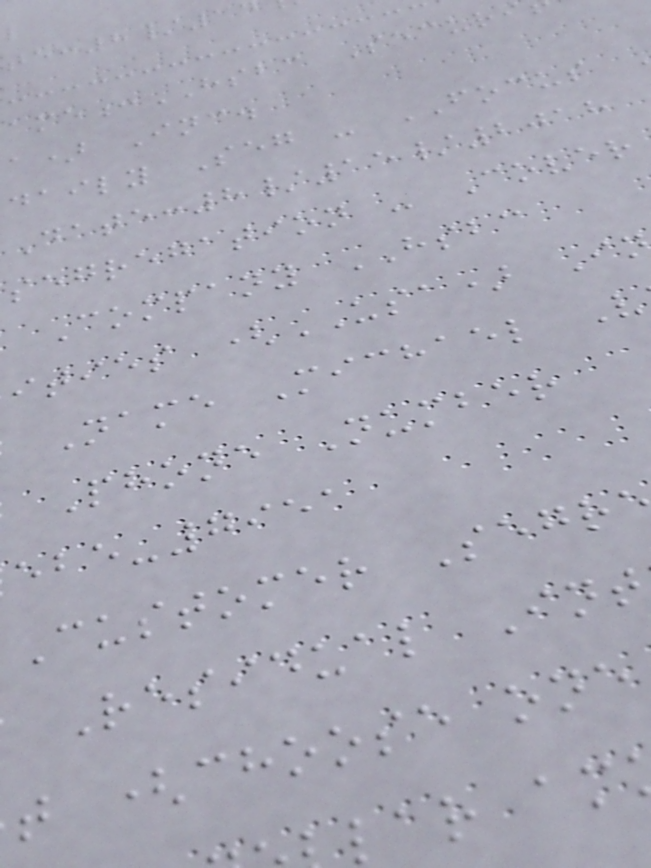ame:HSBC Securi
a) Inc.
daily Seg - FOCUS
Date:8/15/2018
segregation - Cover
Company HSBC
ities (USA) I
Name Michael V
Phone Number
-7951
Customer Segr
Residual Int
t (choose one
